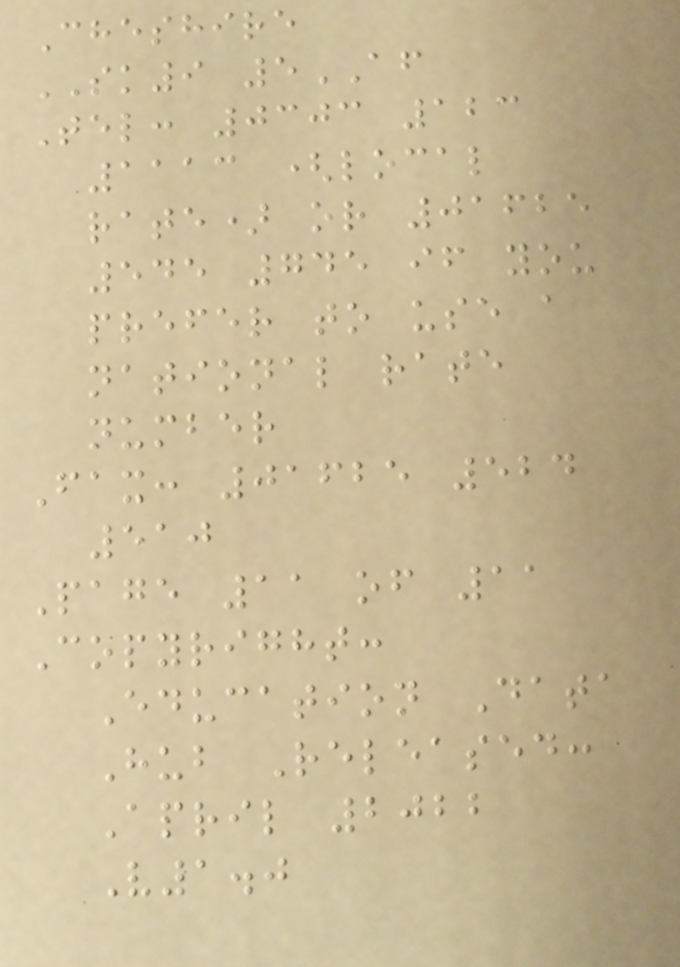Cheshire
SK9 5AF
Tel: 0303 123
1113 (local
rate) or 01625
545 745 if you
prefer to use a
national rate
number
Fax: 01625 524
510
Page 11 of 11
Copyright:
Education Data
Hub Released:
April 2022
V1.0
